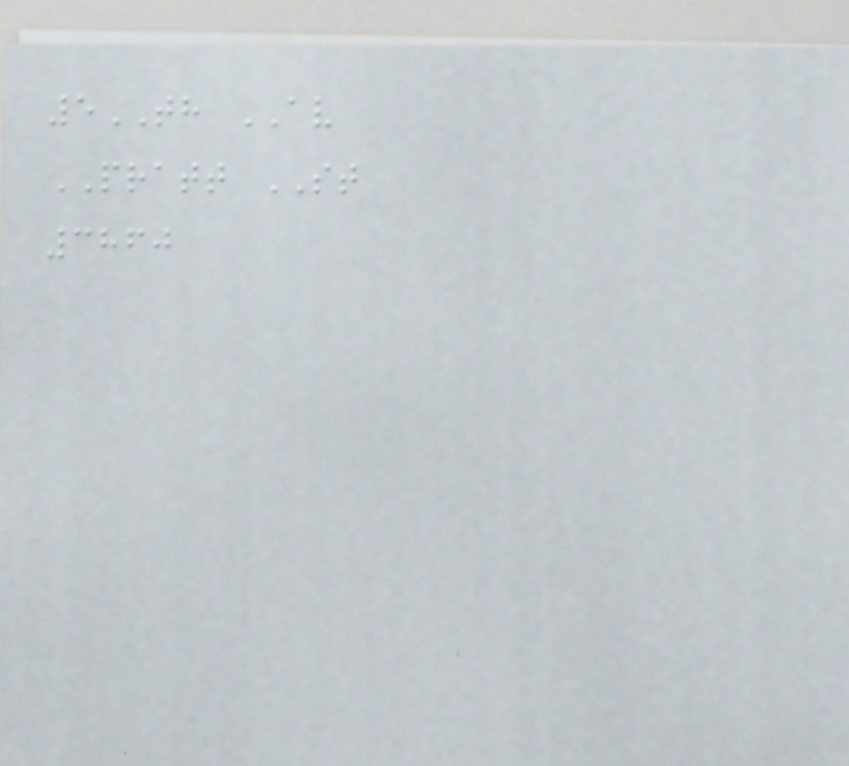5TH AV
PRATT ST
3860
